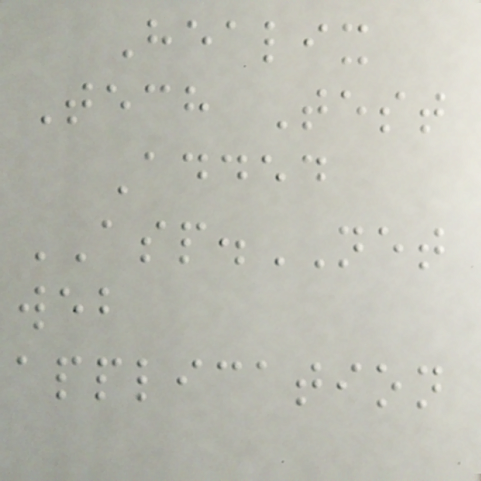Healix
Tech Test
Added
ASP.NET
web
application
